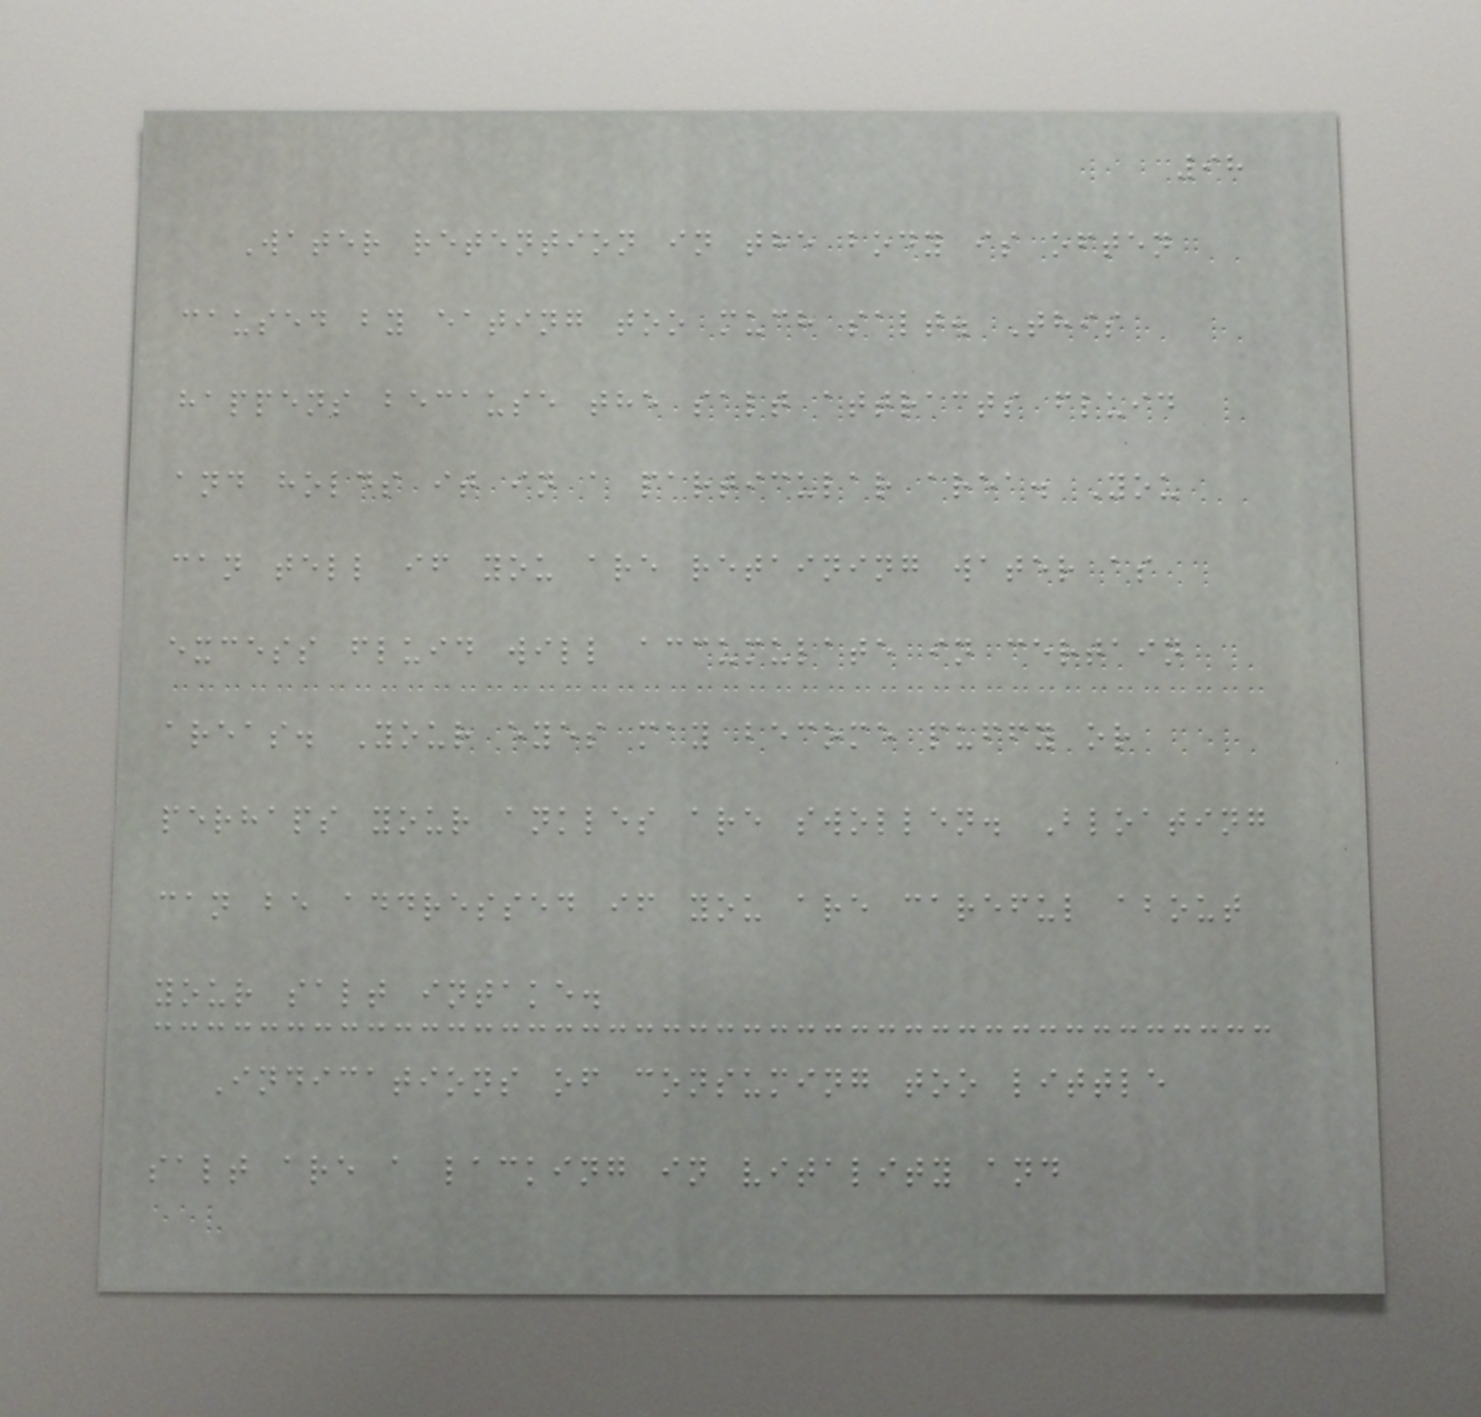98
Water retention in the body is often
caused by eating too much salt. This
happens because the salt attracts fluid
and holds it in a particular area. You
can tell if you are retaining water as
excess fluid will accumulate in certain
areas. Your eyes may become puffy or
perhaps your ankles are swollen. Bloating
can be addressed if you are careful about
your salt intake.
Indications of consuming too little
salt are a lacking in vitality and
